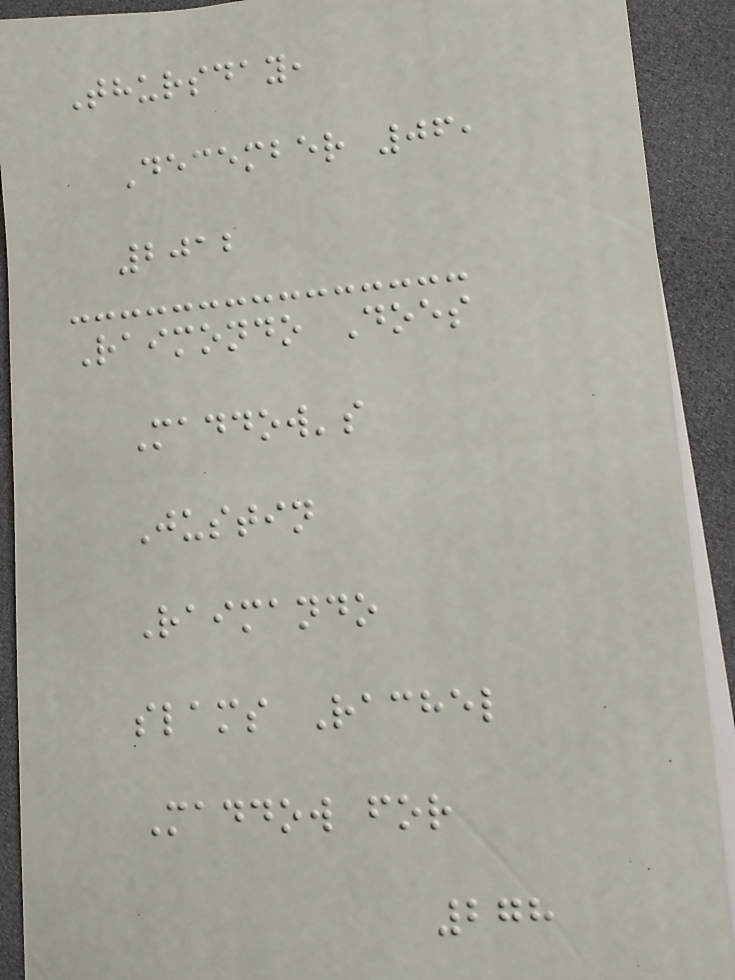Thursday,
December 06,
2012
Raimondo Does
Maddow's
Justin
Raimando
slams Rachel
Maddow for
278
